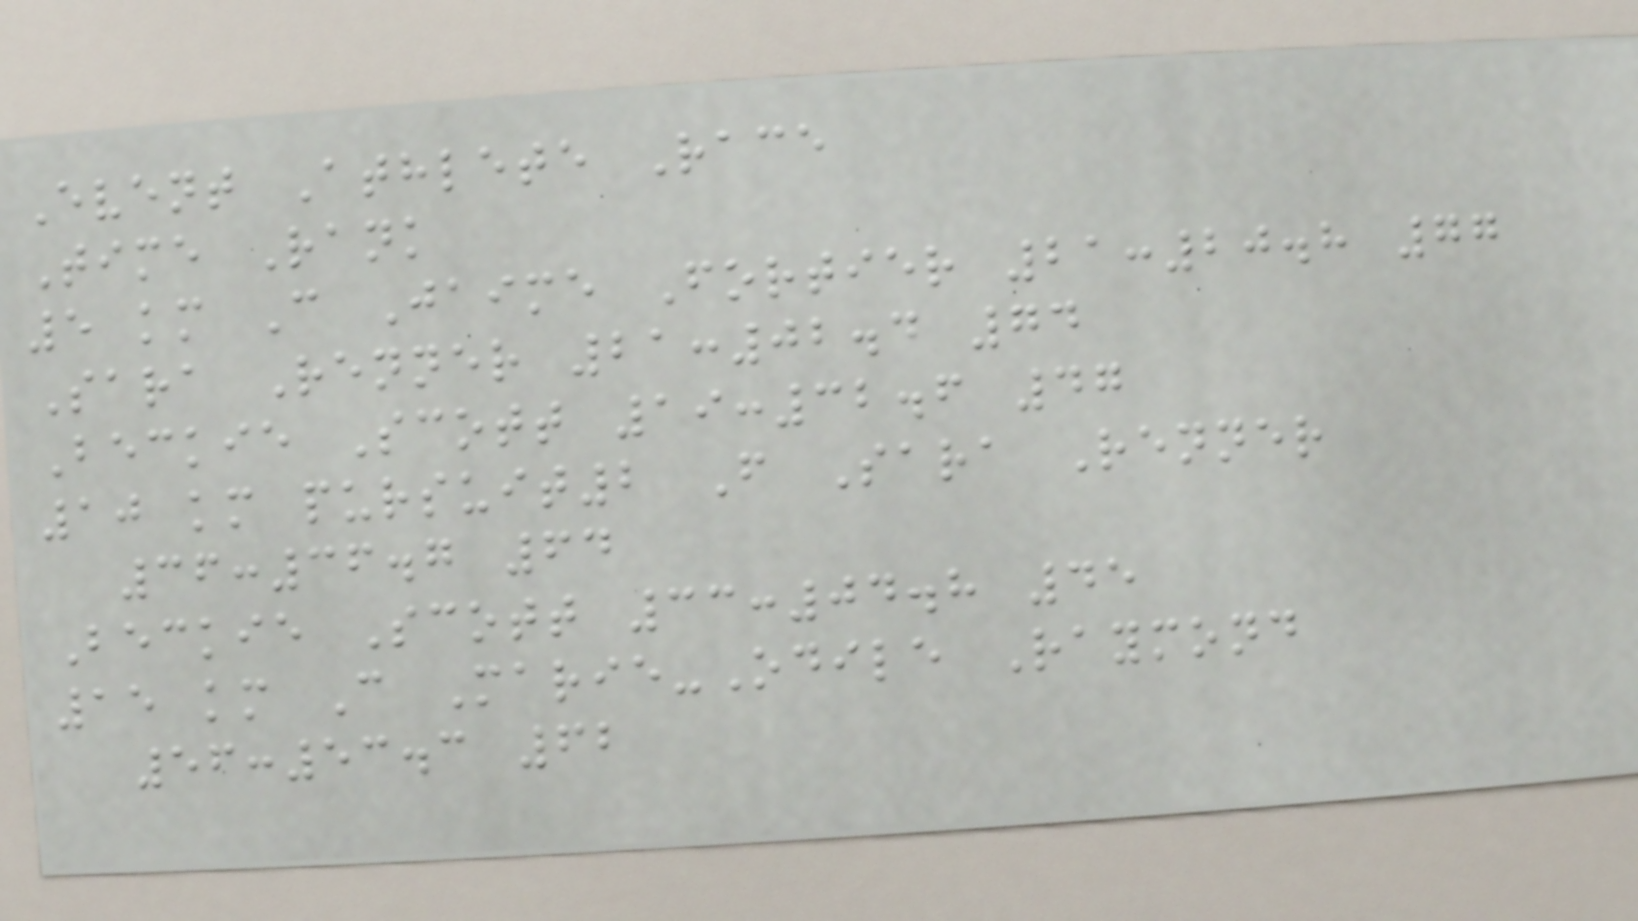Event Athlete Race
Time Rank
5 km C Jaime Fortier 21:20.8 77
Sara Renner 21:02.4 74
Beckie Scott 19:32.6 47
10 km pursuit2 F Sara Renner
36:36.7 64
Beckie Scott 33:04.8 45
15 km C Marie-Odile Raymond
56:53.3 62
